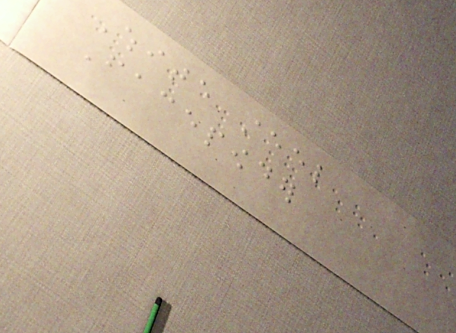White steel
Facepowder
